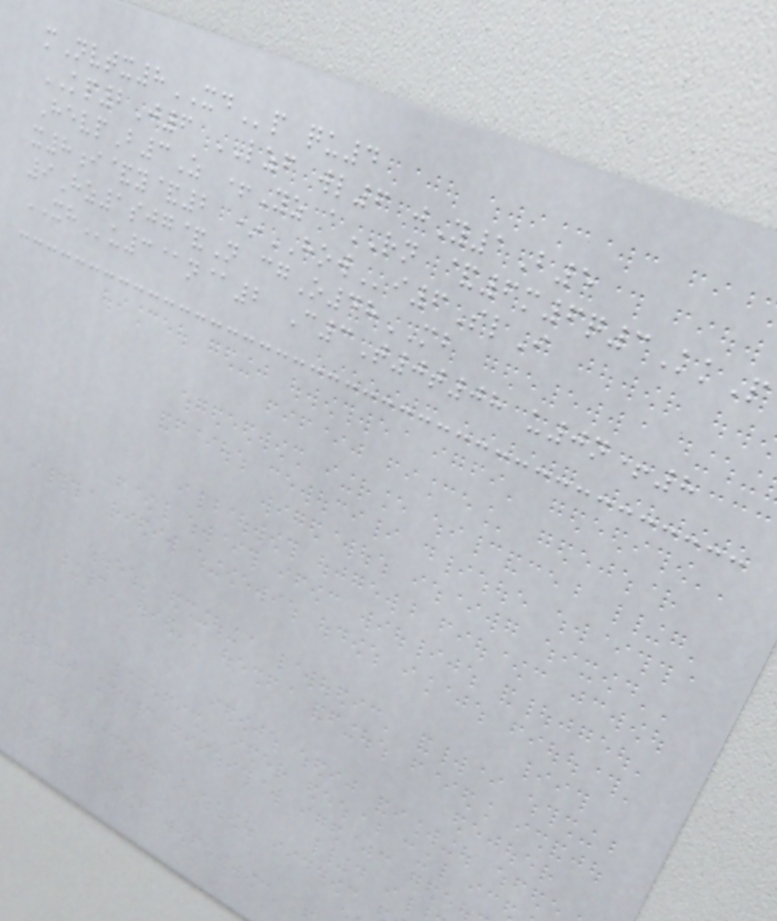mNvtx8XDp qu4
KP2J6 LZF wl6 jY1B5
HevpB3Z +Yz aRN &6m6q3KkP
x8i&y&2 *HOWi6SlI
9Hz1sjg&N cgO48MB
XHu3@n@2 C3T0t08 u0n+8
